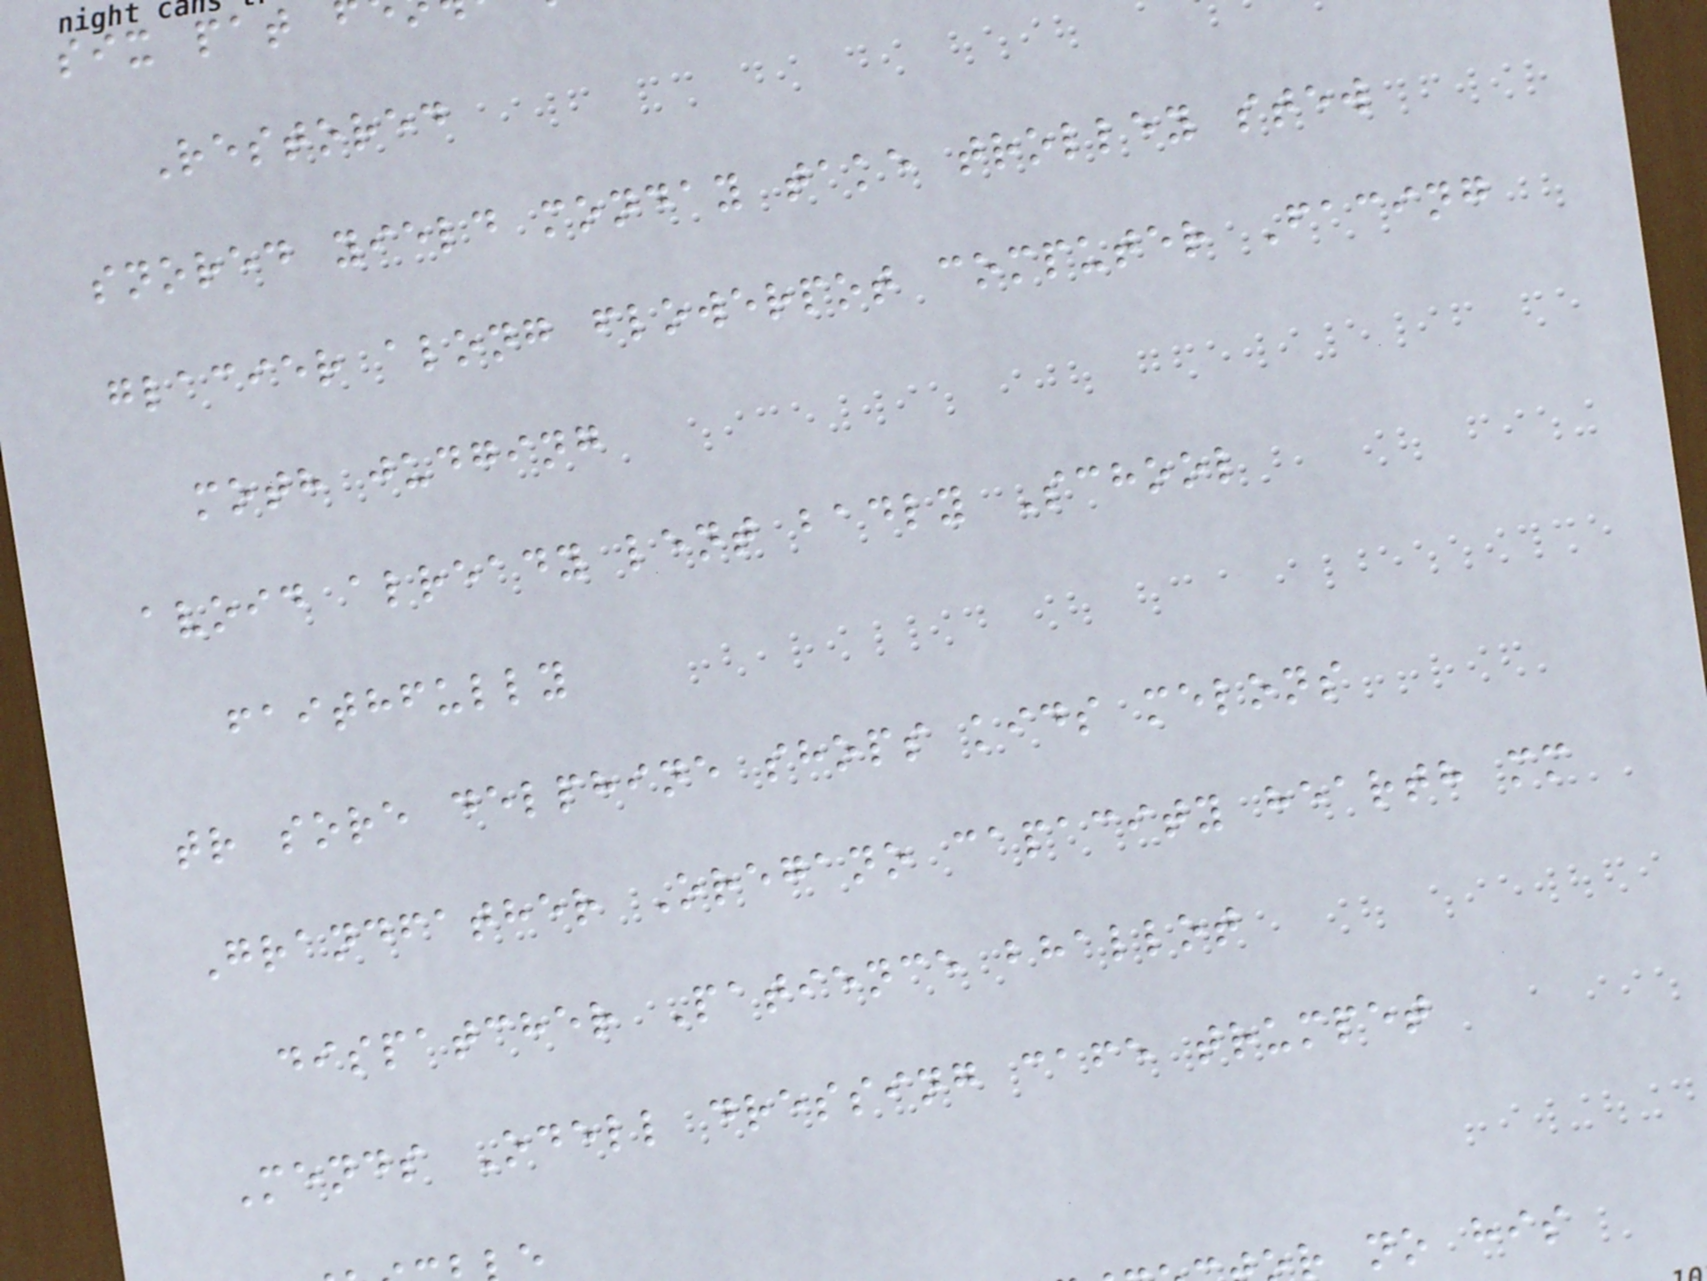Restored
snored yield monday take trolley stew
glacier along flowerpot computer Facing
moth judging
avoid already lent badly School
faithfully
tr sore delphine shops kids melons
Grandfather Oregano capacity hearth mm
dispatcher Patience bhallot
Mends Odell dressing cafe trumpet
